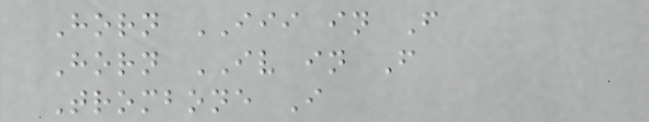Horn III in F
Horn IV in F
Trombone I
